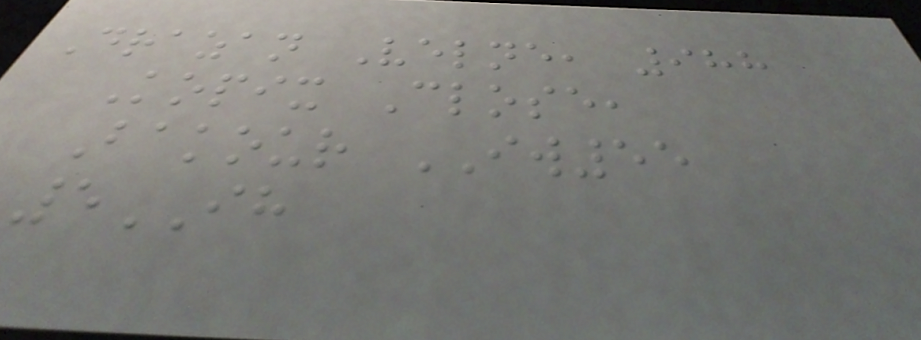Drazan Velne, 988
Kopix Close,
Bakour IW55
5IH
